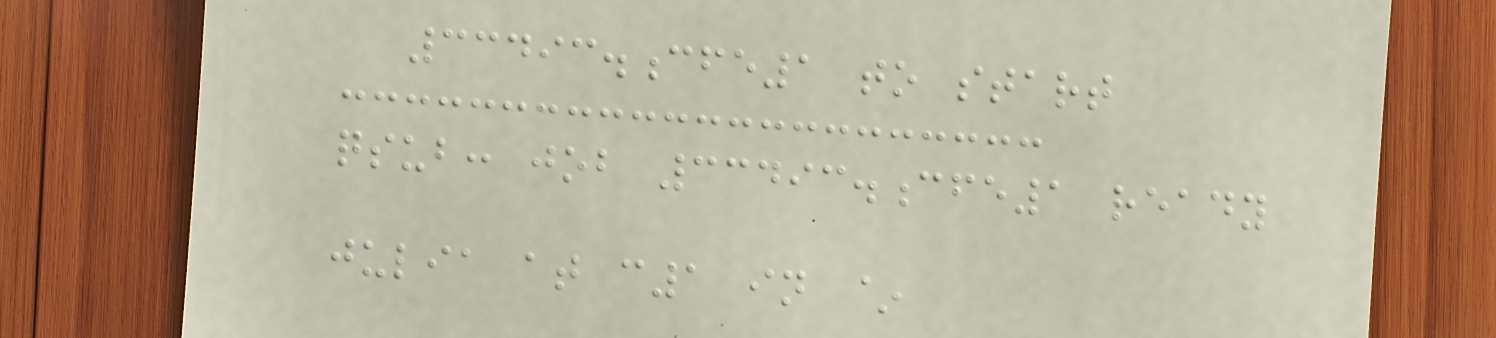33493.cfe1 to start
qsub: job 33493.cfe1 ready
julia at c1 in ~
